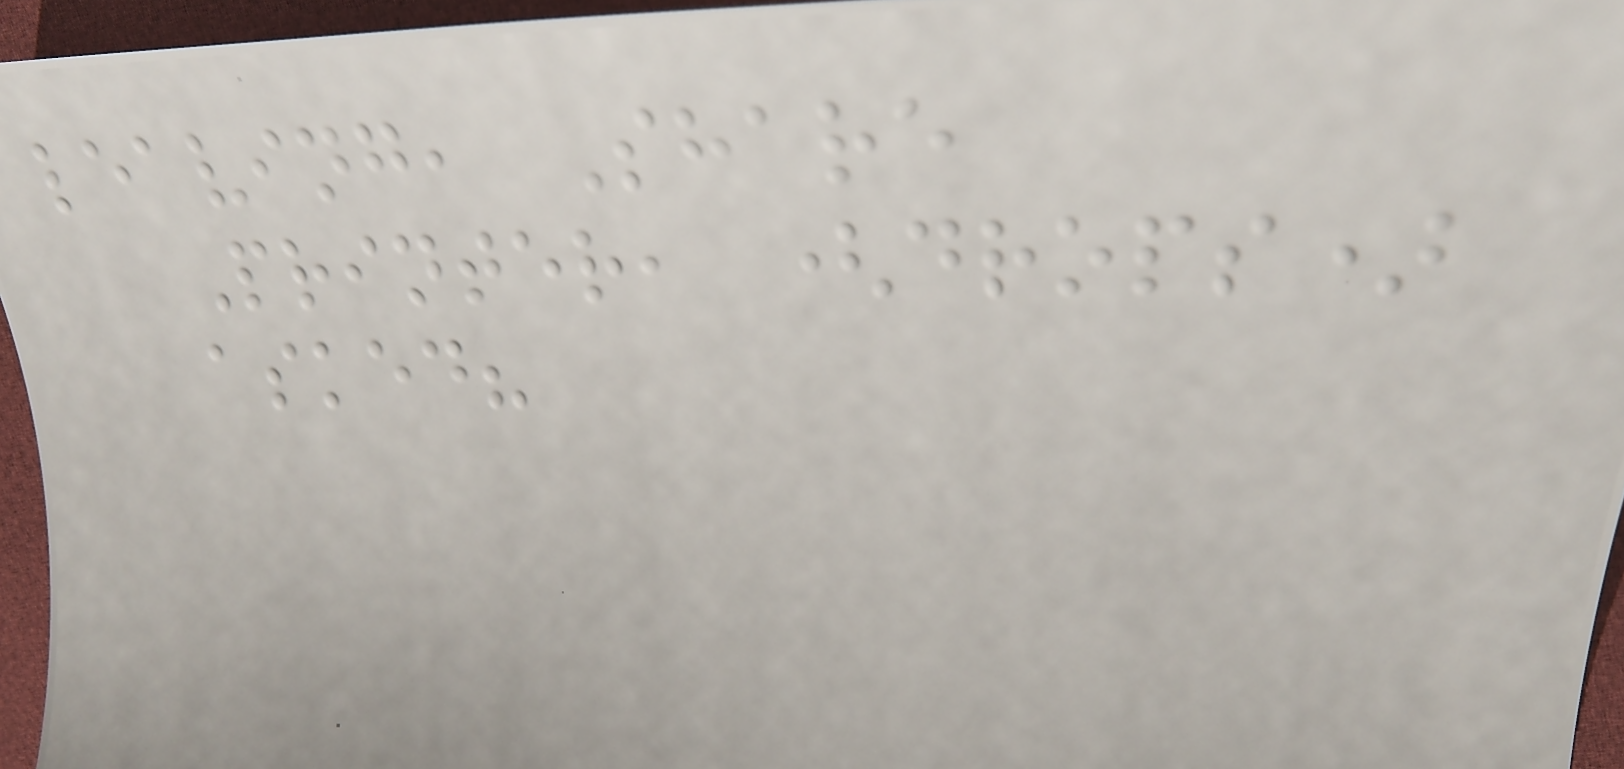leaving, Share
Printer, (drops)
asked?
